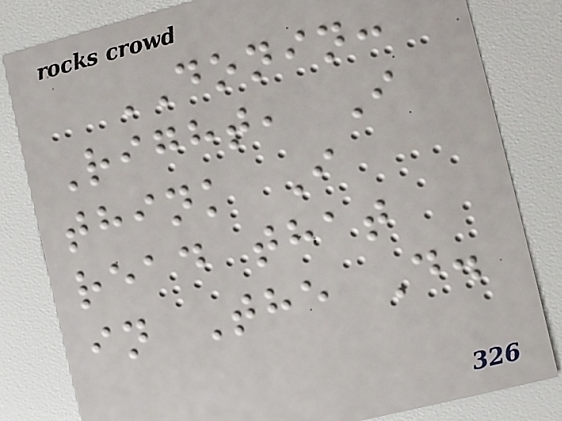DONIN:
Right, I
think I
read that
in The D.
